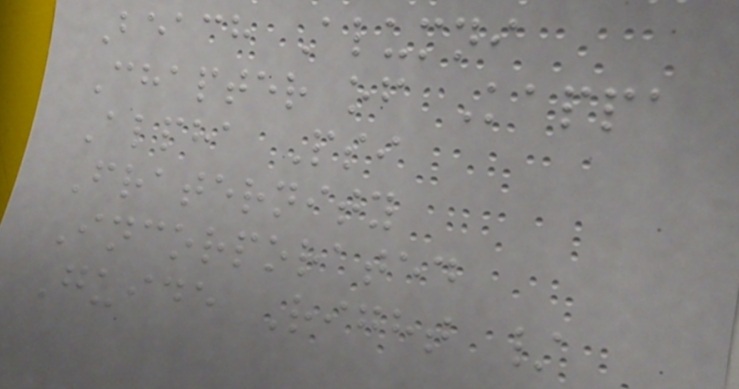Beach Alumni
Chapter of Kappa
Alpha Psi
Fraternity
Incorporated
Guide Right /
